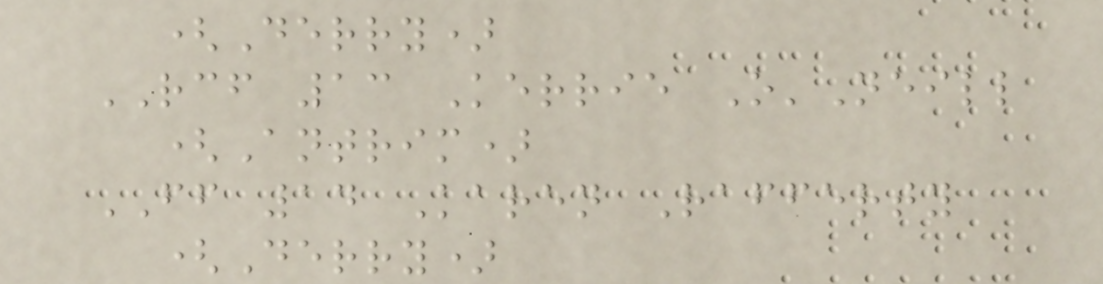(Derry)
RCF 13 Kerrie O'Neill
(Antrim)
FF 14 Karen Rafferty
(Derry)
